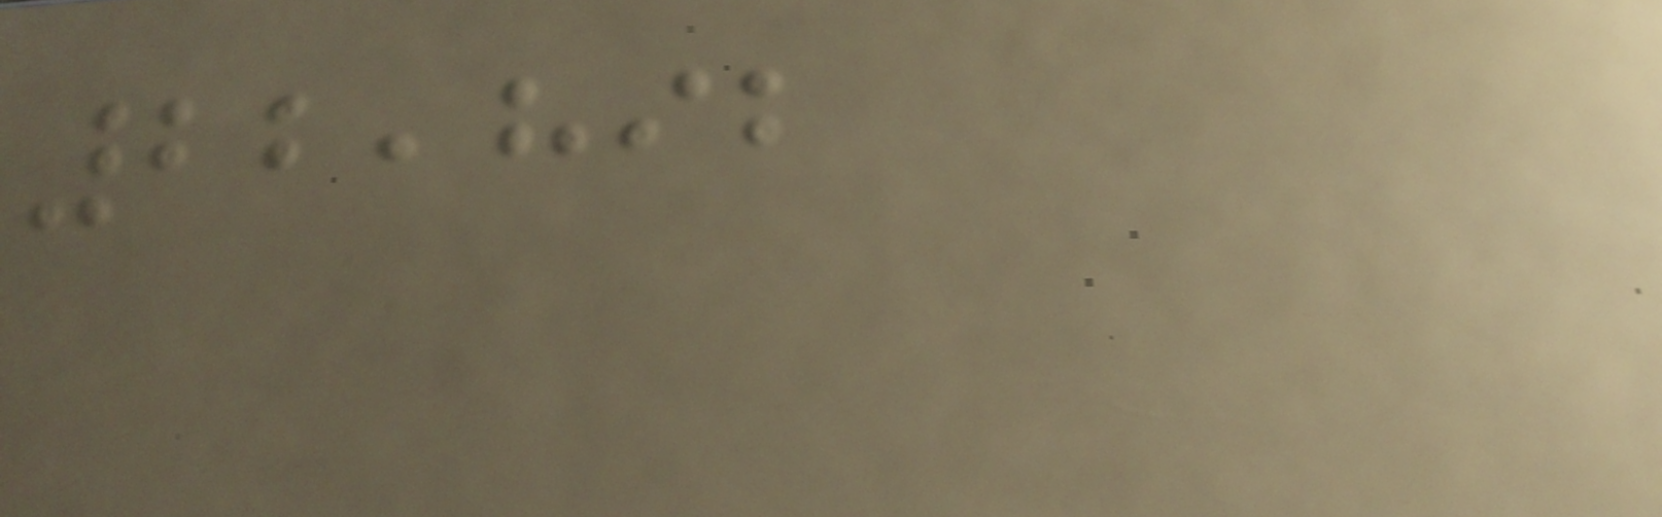22,892
